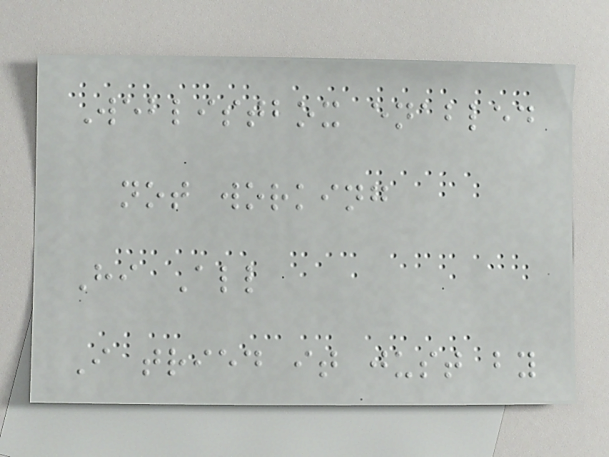Weblistbox enabled
not working
Hi All
I tried it just by
